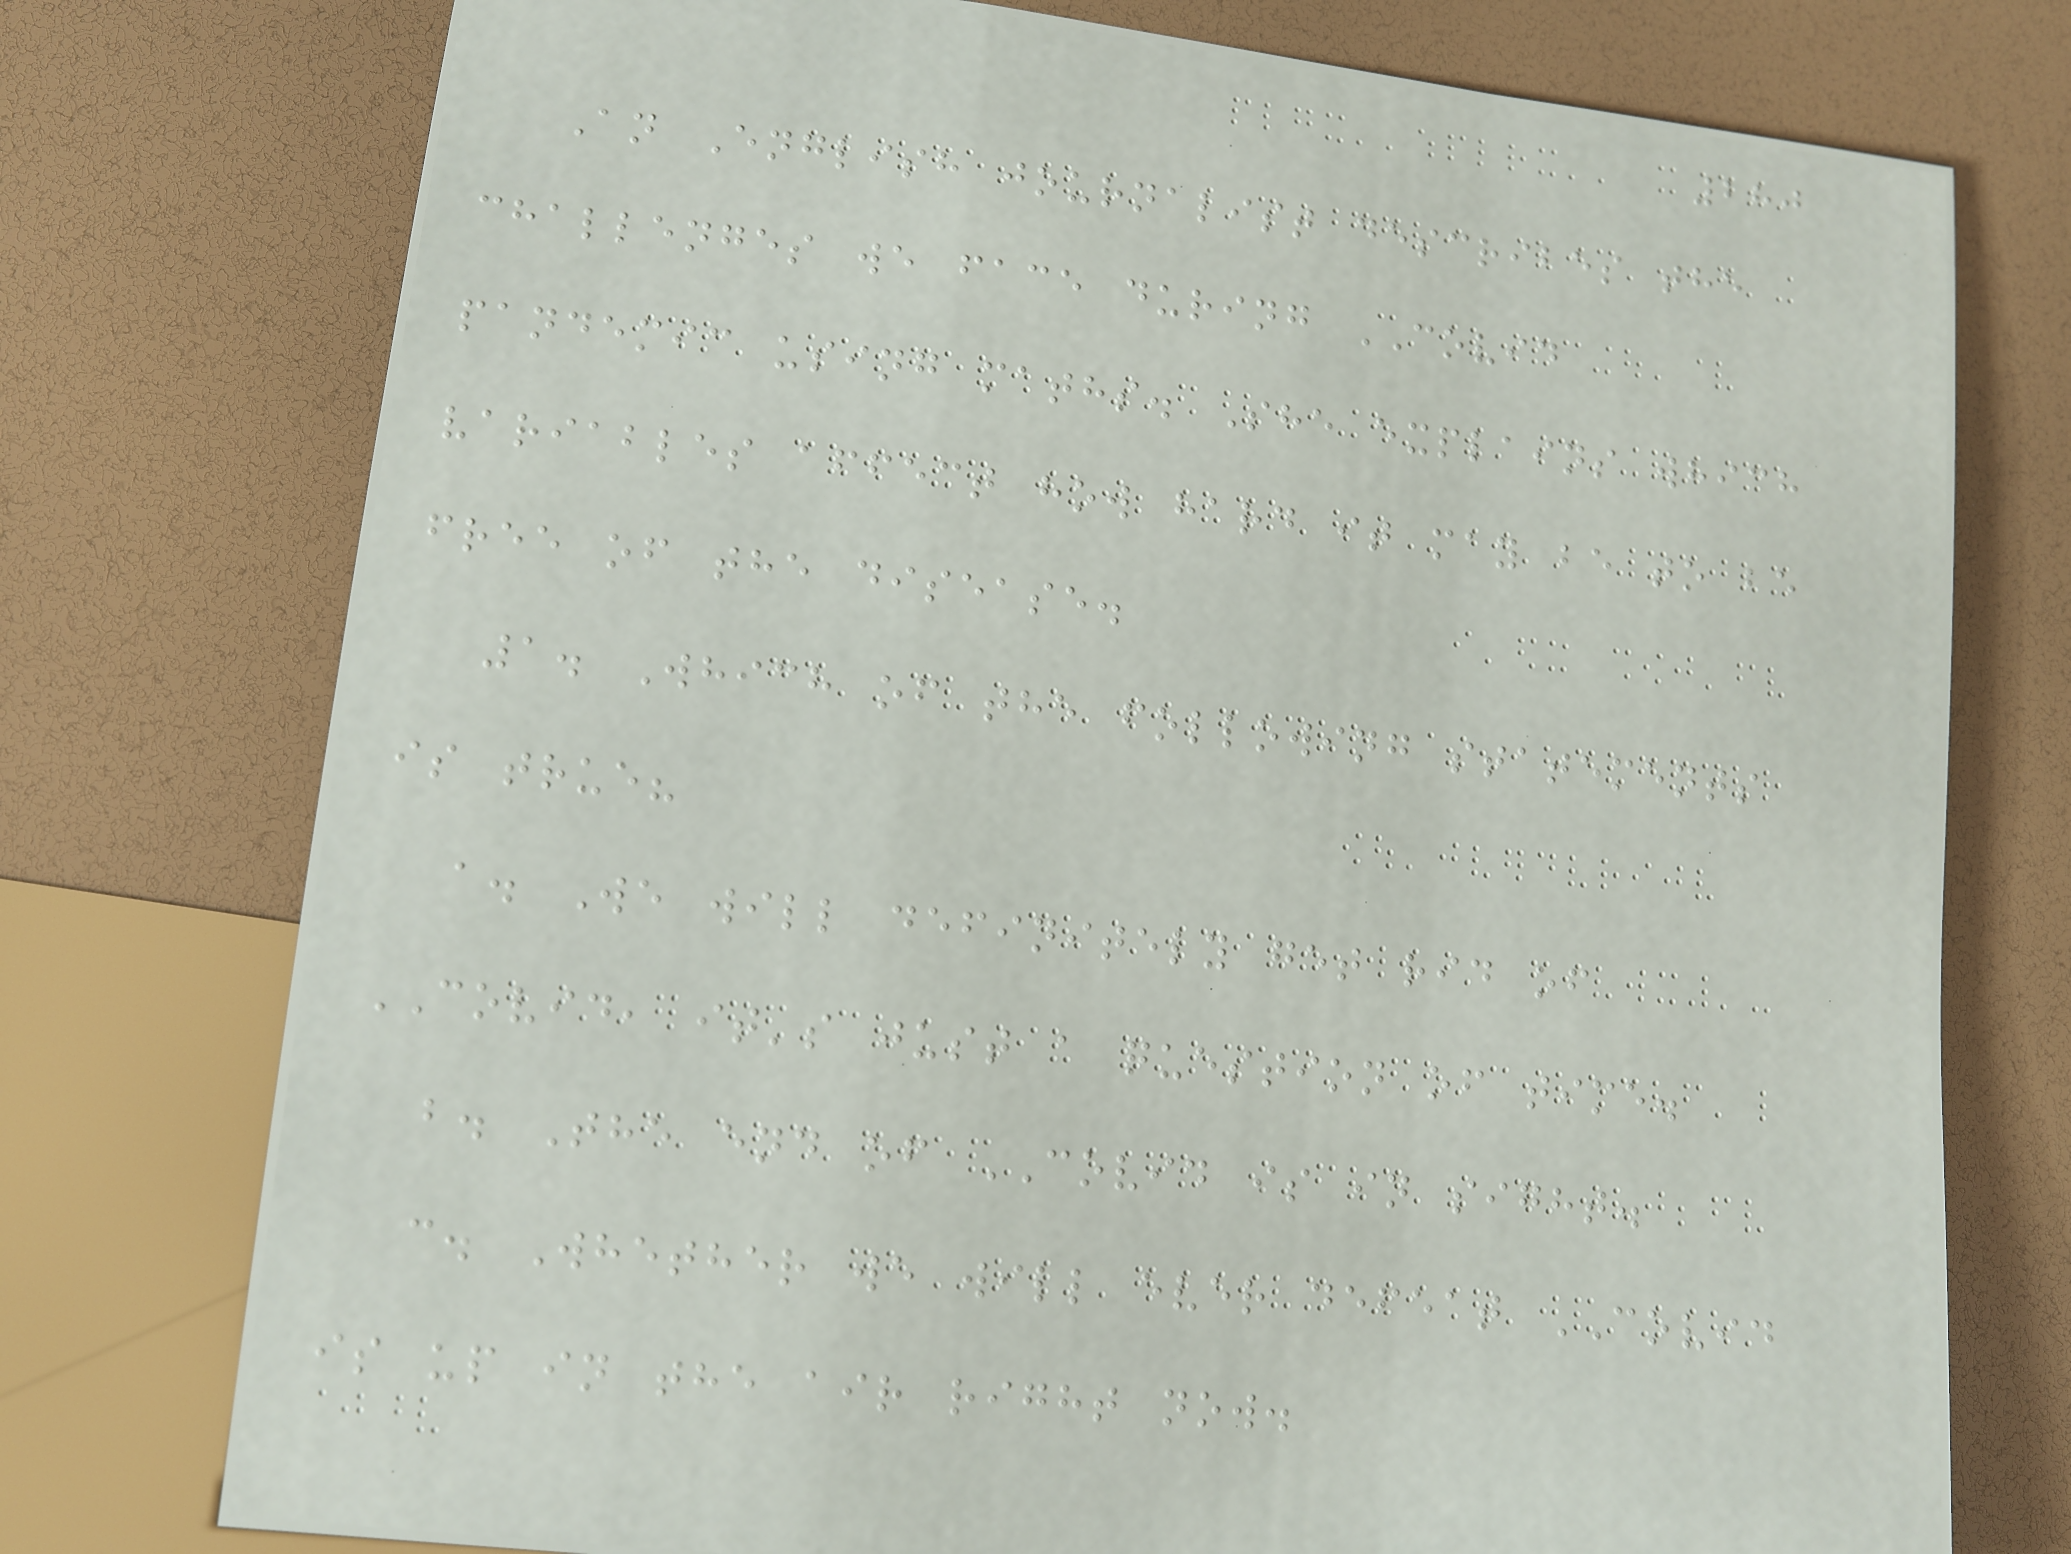280
An English journalist describes the
challenges we face during COVID
pandemic using maths. She explains which
variables affect how hard it may be to be
free of the disease.
1. Which of the following statements
is true?
a. We will definitely get rid of
COVID, it's just a question of time.
b. The end of COVID is in sight.
c. Whether we will ever defeat COVID
is up in the air right now.
